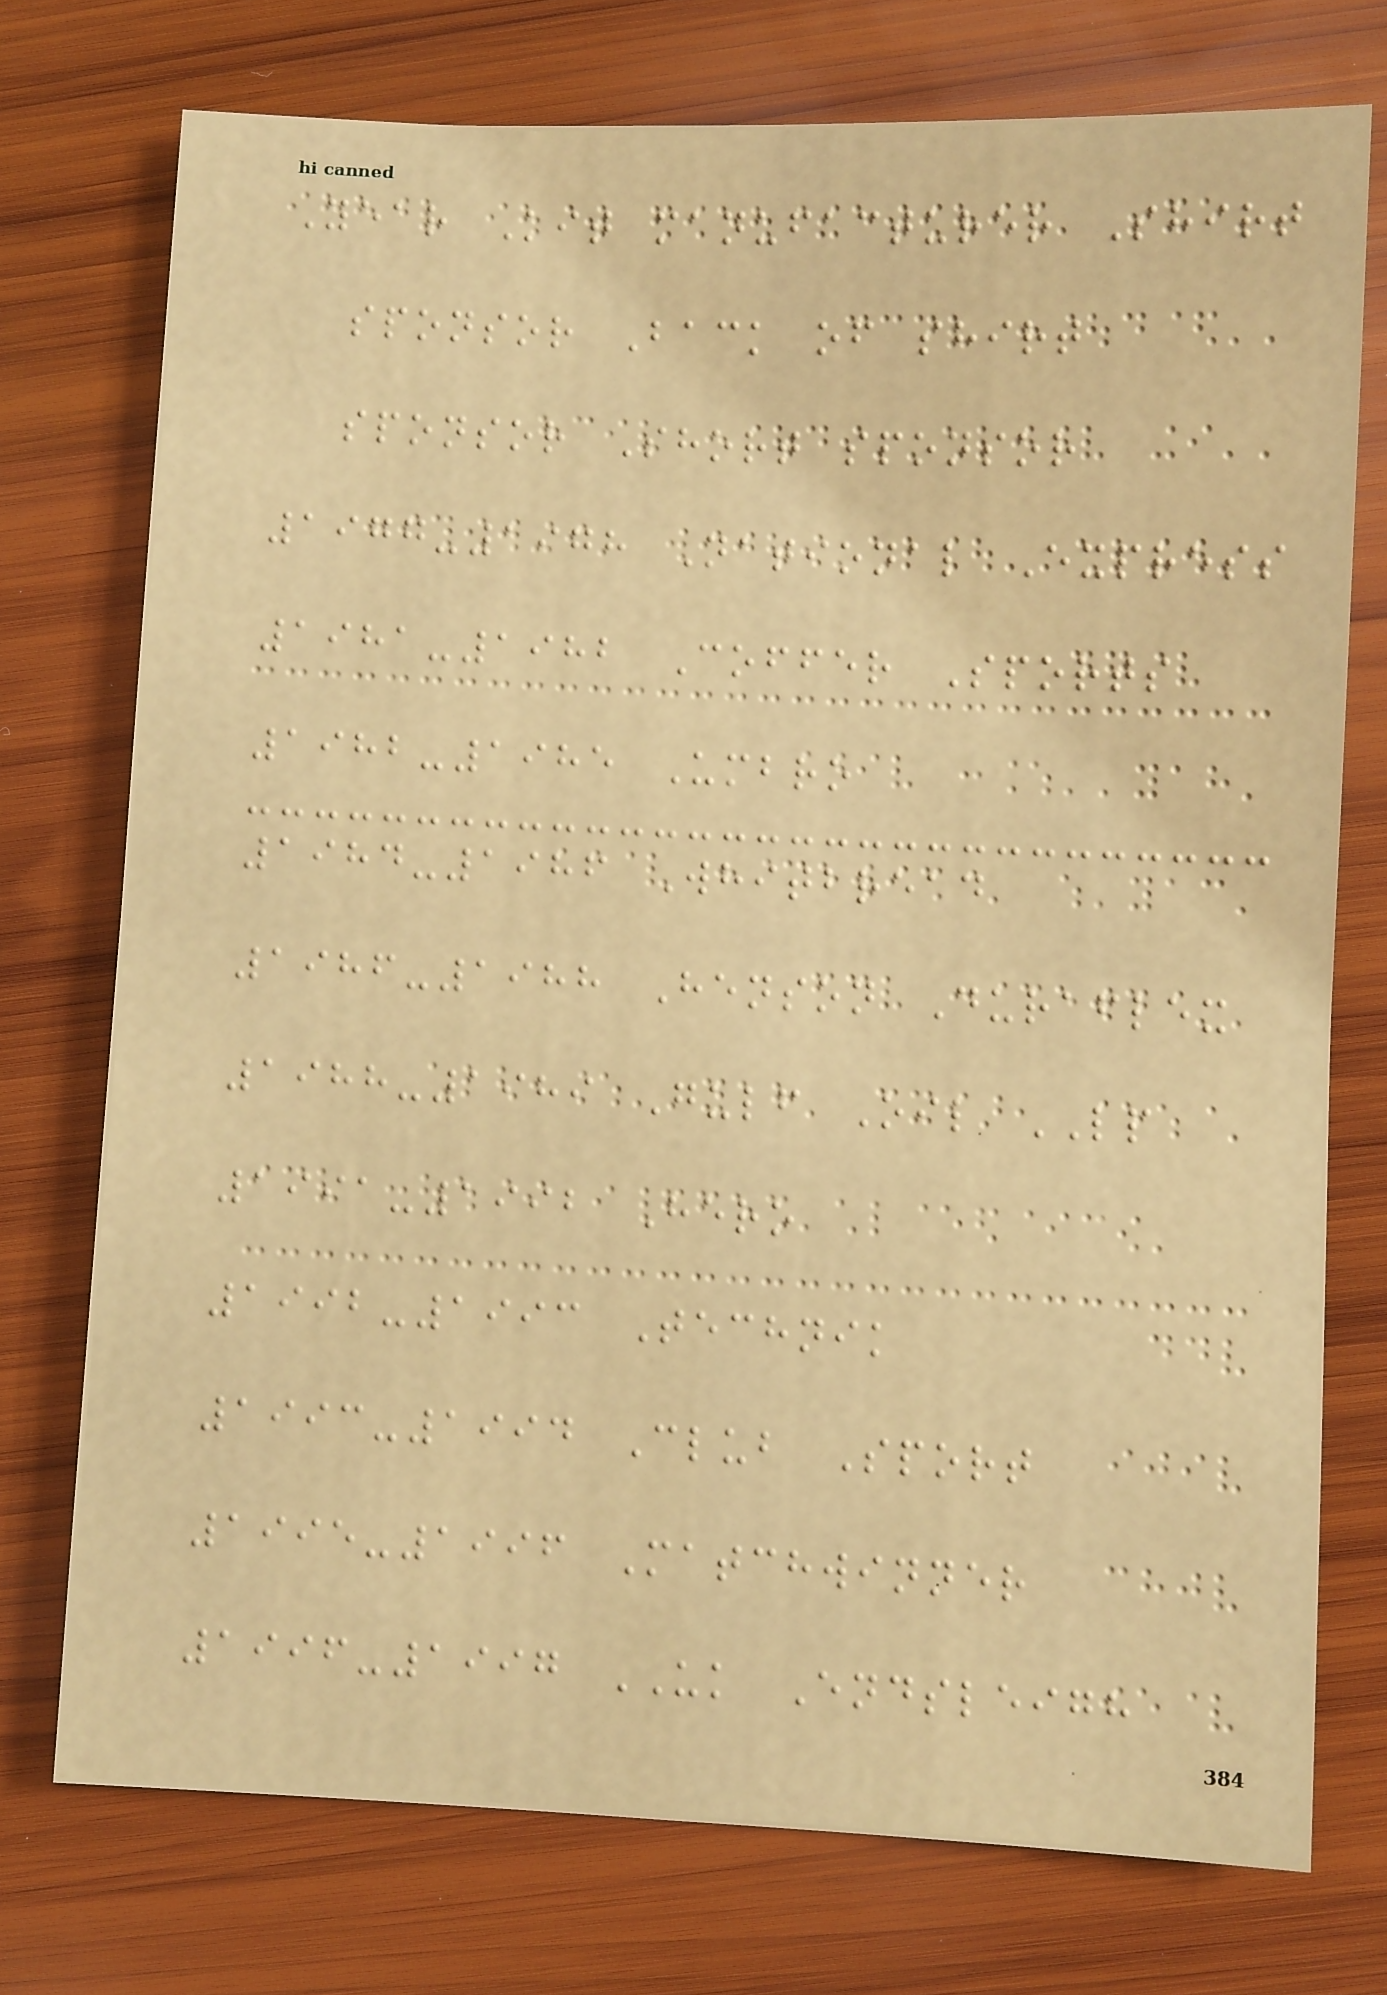Year Kit manufacturer Shirt
sponsor Back of shirt
sponsor Short sponsor
1977-1978 National Express
1981-1982 Coffer Sports
1982-1985 Umbro
1984-1986 Whitbread
1986-1988 Henson Duraflex
1988-1989 Gulf Oil LP
1991-1992 Hero
1992-1993 Technik
1993-1994 Club Sport
1995-1996 Matchwinner
1996-1997 UK Endsleigh
